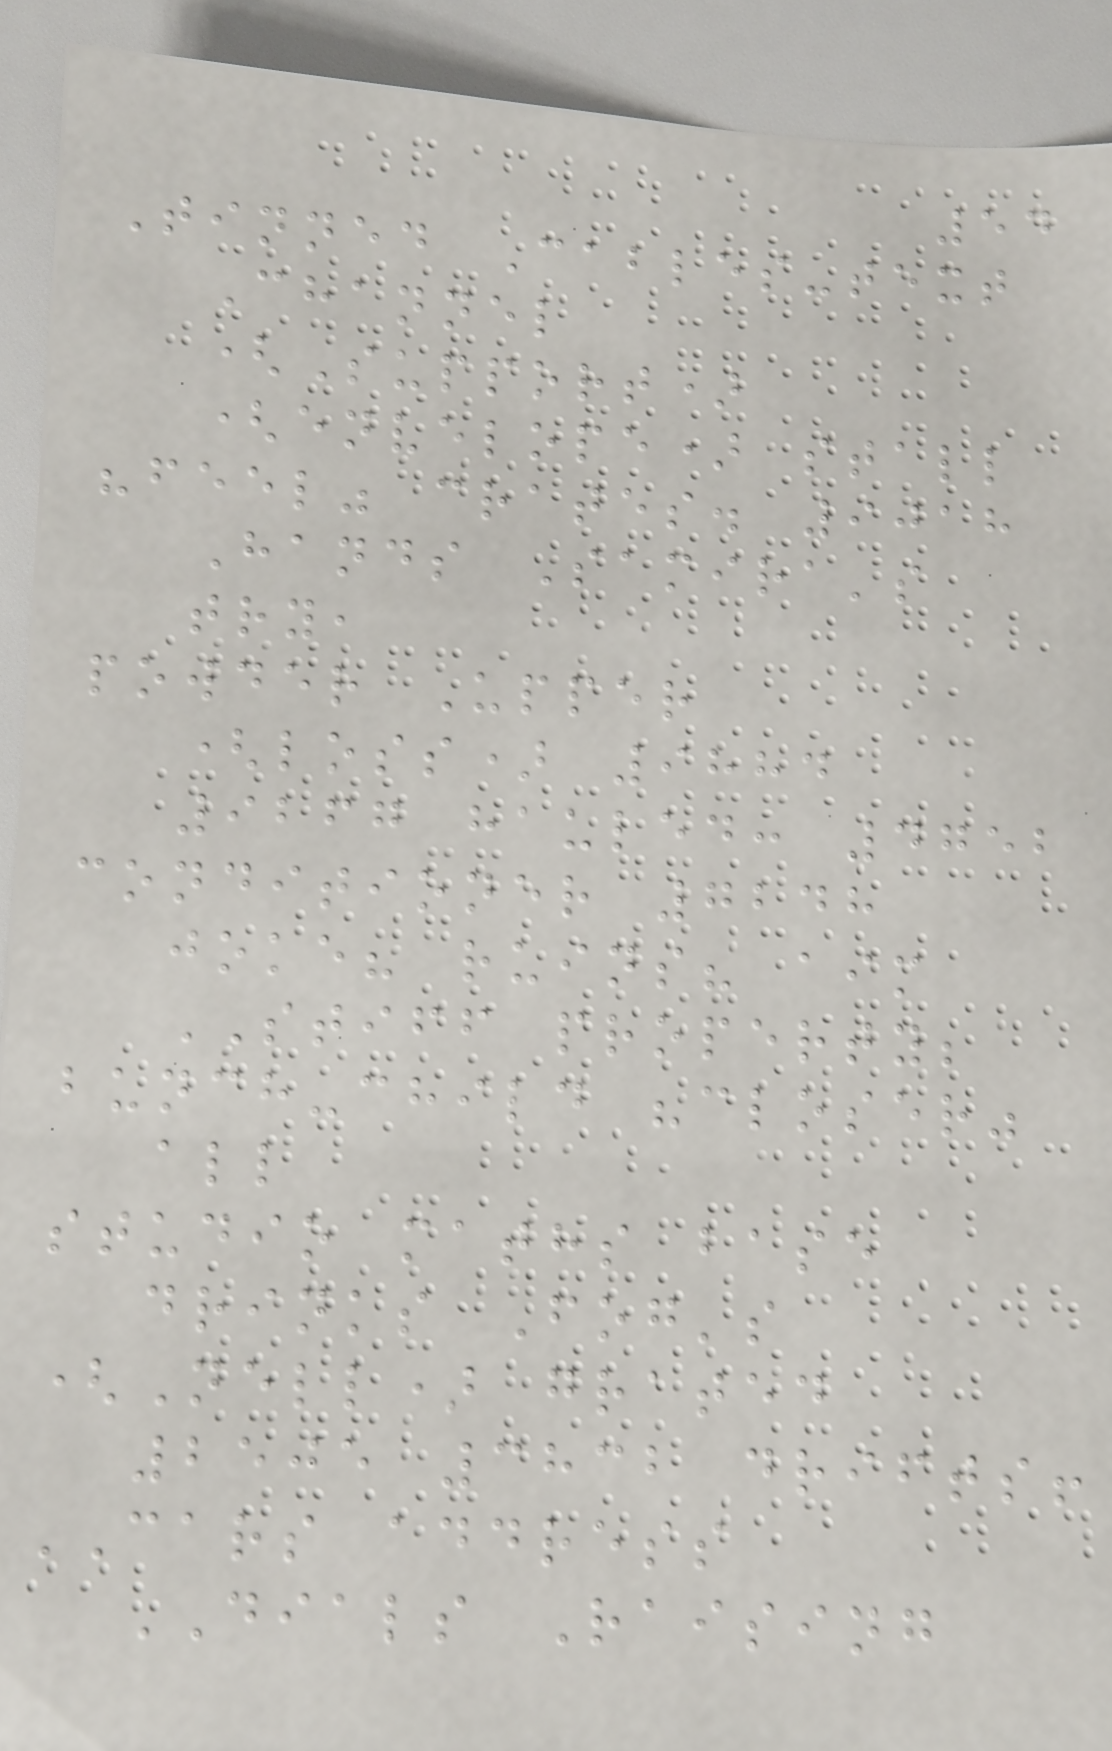54
Tinned Cables-text
Channel
(Support)
(envelope) stall
"feel" crates. 9018
Hands Samira's
try,
powder Upper
(loss) 9884
9267 hauled: 4752
conditioner 7248
joke? ruins? aim
STIFF property;
bunch-child "closer"
all
studio maths base
drinks Fog's
(Nell) grated
2505 3832 drifts!
CARS address
DIALS Raising
